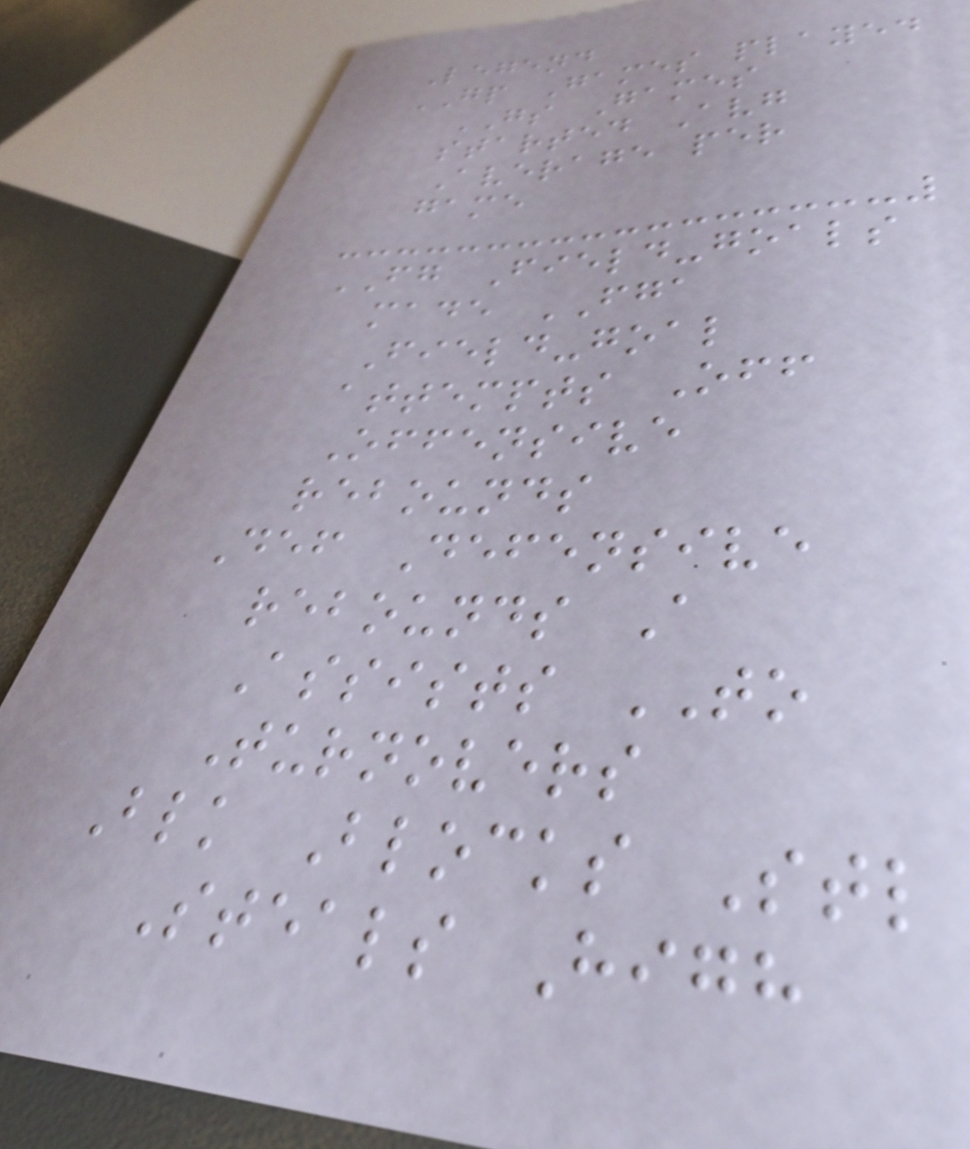Legend
GP Games played
GS Games
started Avg
Average per
game
FG Field-goals
made FGA
Field-goal
attempts Off
Offensive
rebounds
Def Defensive
rebounds A
Assists TO
Turnovers
Blk Blocks Stl
Steals High
